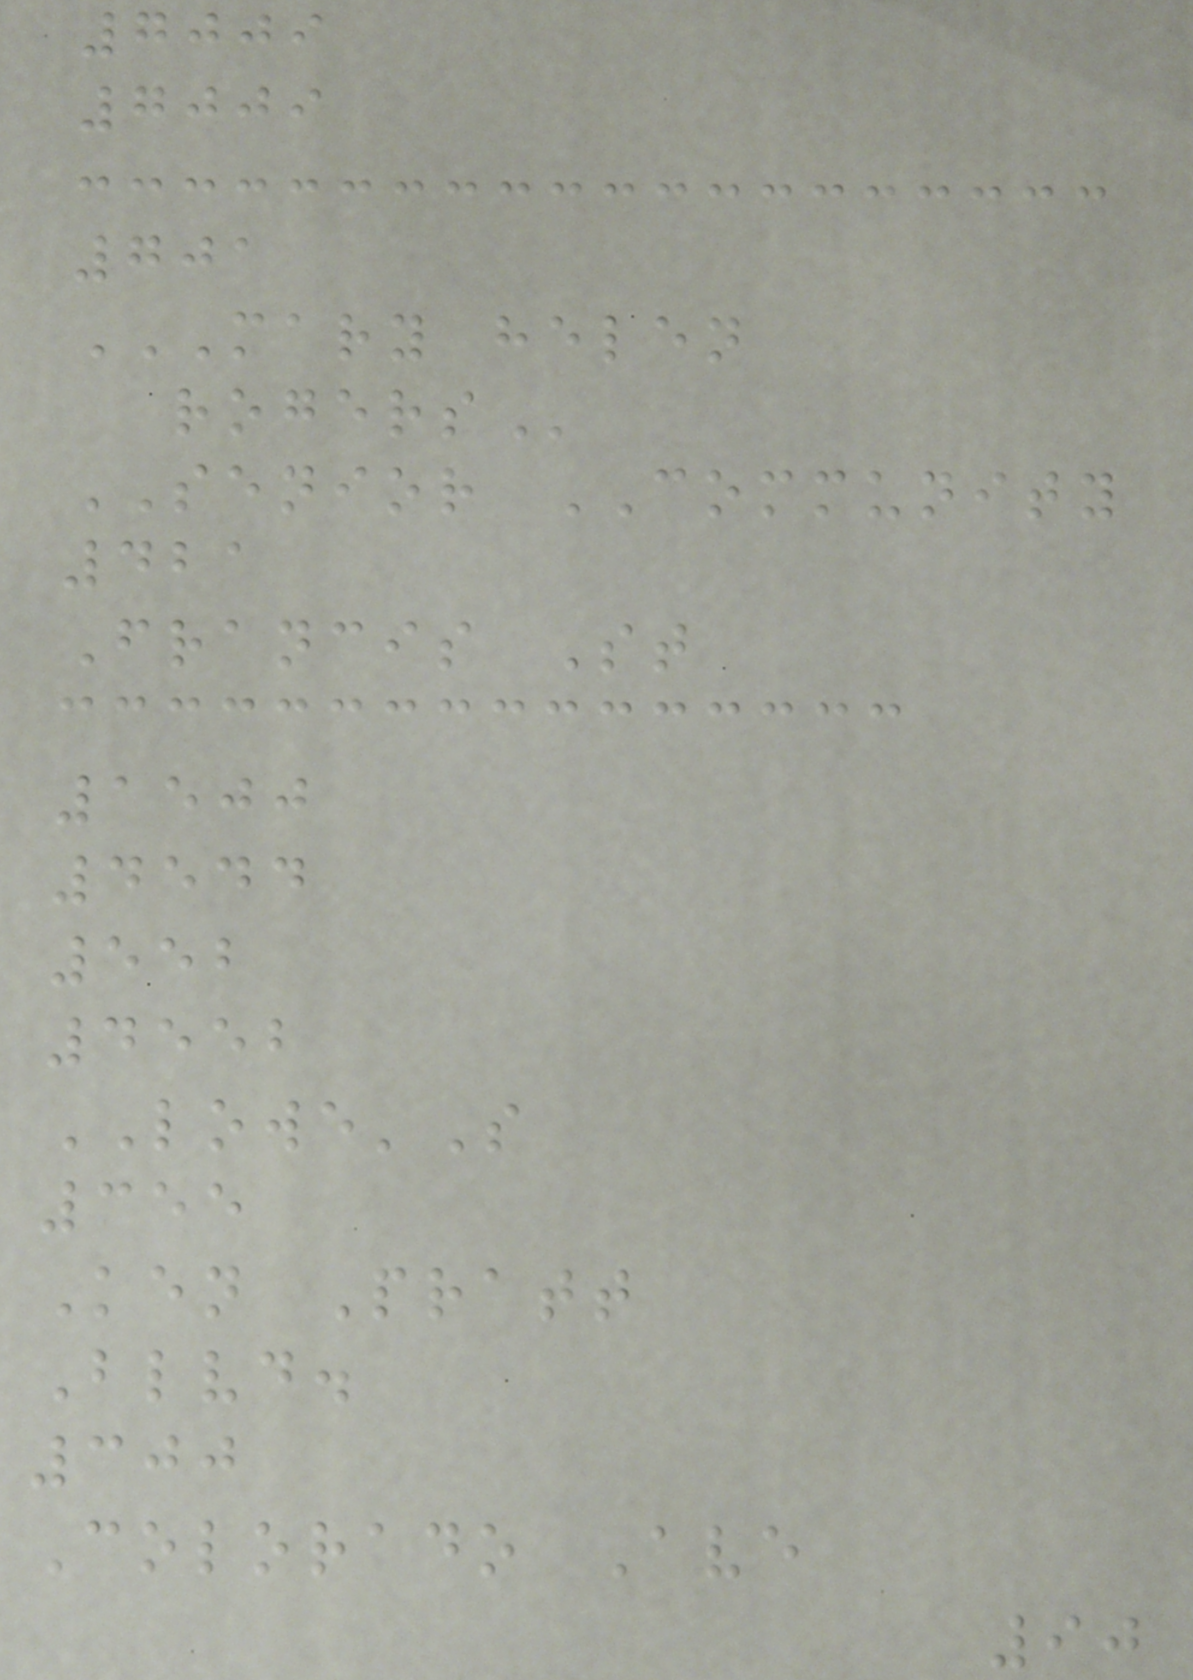7009
7009
701
MARY HELEN
ROGERS
SENIOR COMMUNITY
421
Francis St
1500
4544
552
4552
LOWE'S
355
Ken Pratt
Blvd.
300
Colorado Ave
90
